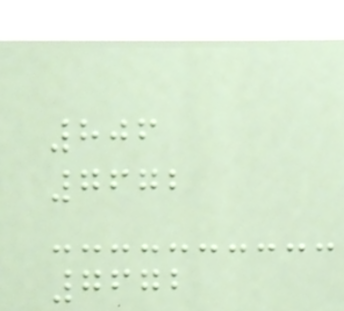806
7672
7672
